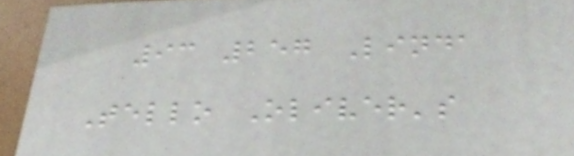93 257 Linda
Tello Oliver's
